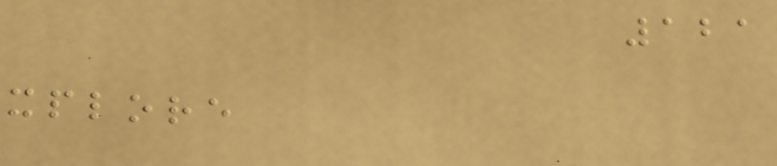121
xplore
